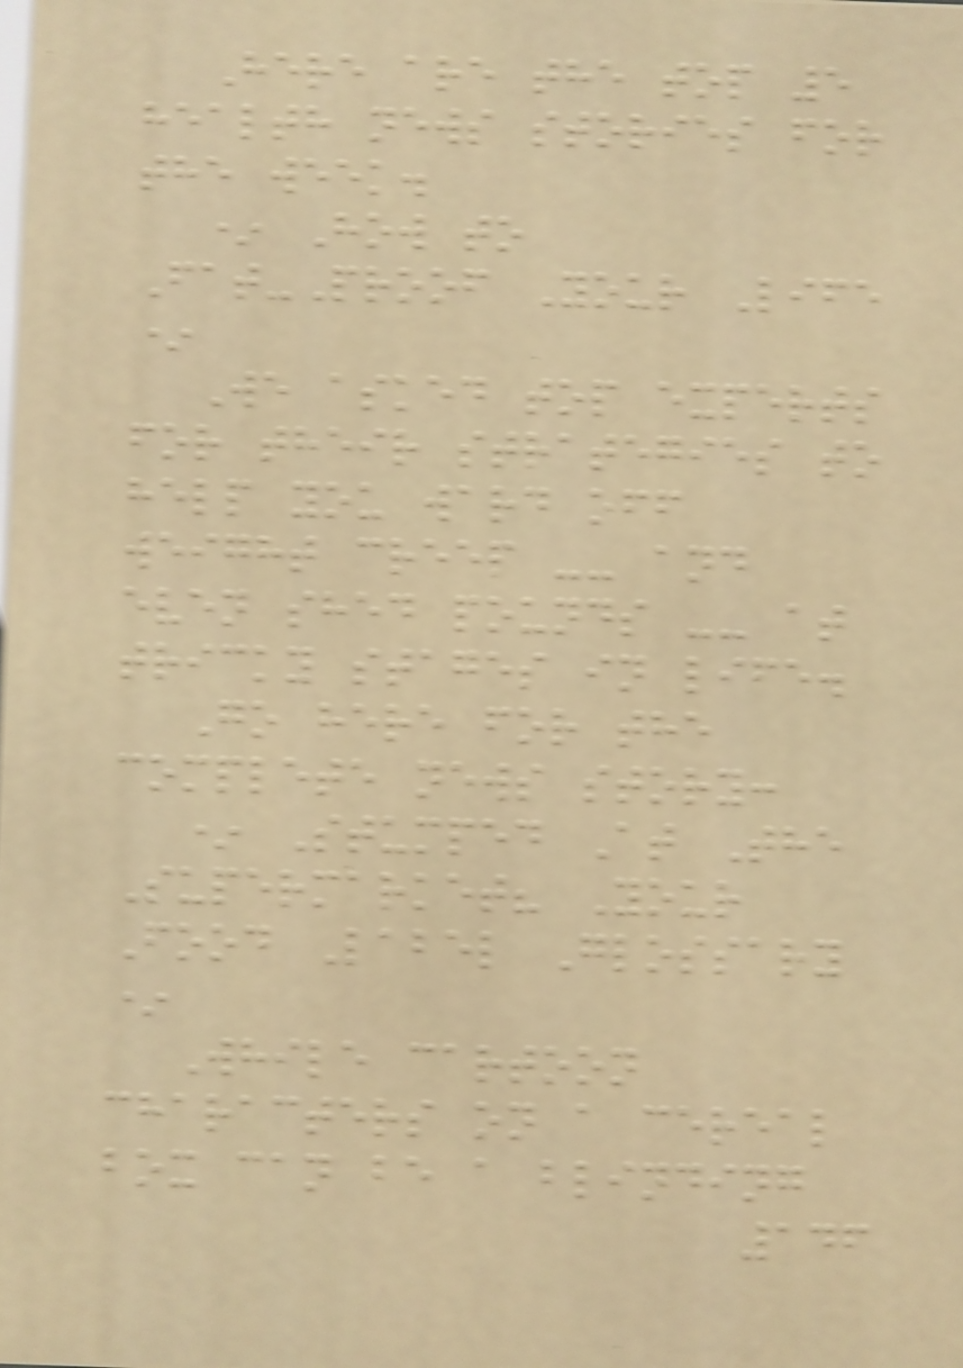Here are the top 5
health news stories for
the week.
* How to
Fat-Proof Your Life
*
We asked top experts
for their strategies to
help you ward off
weight creep -- and
even shed pounds -- at
tricky stages in life.
Go here for the
complete news story:
* Stumped At The
Supermarket? Your
Food Label Glossary
*
While cartoon
characters on a cereal
box can be a blinding
146
